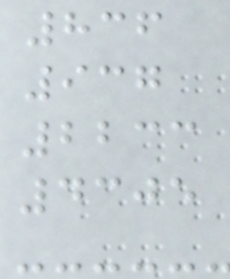836
937
2233
4305
